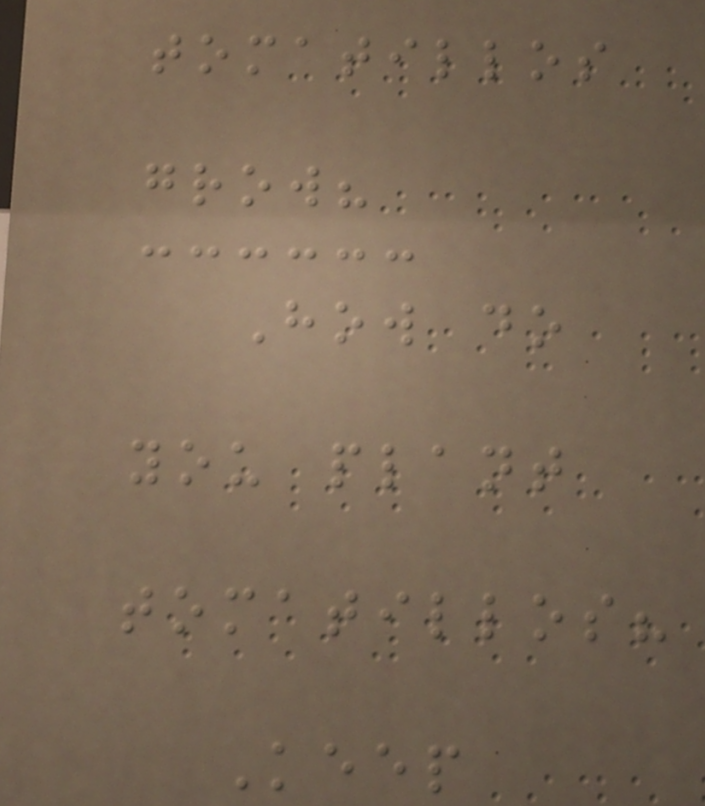tomatillos
grow?
How do
you plant
tomatillos?
Keep
